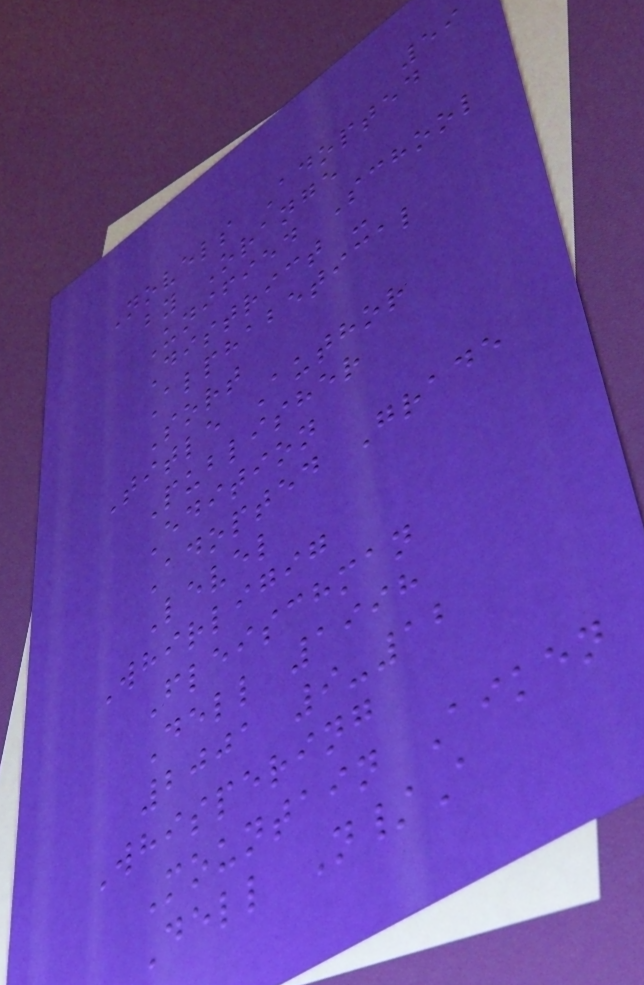59
Novels Adopted
by Orange
Unified School
District -
Alphabetical
Sort
Title Author
Publisher
Edition
Adopted Grade
Level
Whirligig
Fleischman
Dell 1998
2001 9-12
Whispering
Mountain Aiken
Dell N/A
